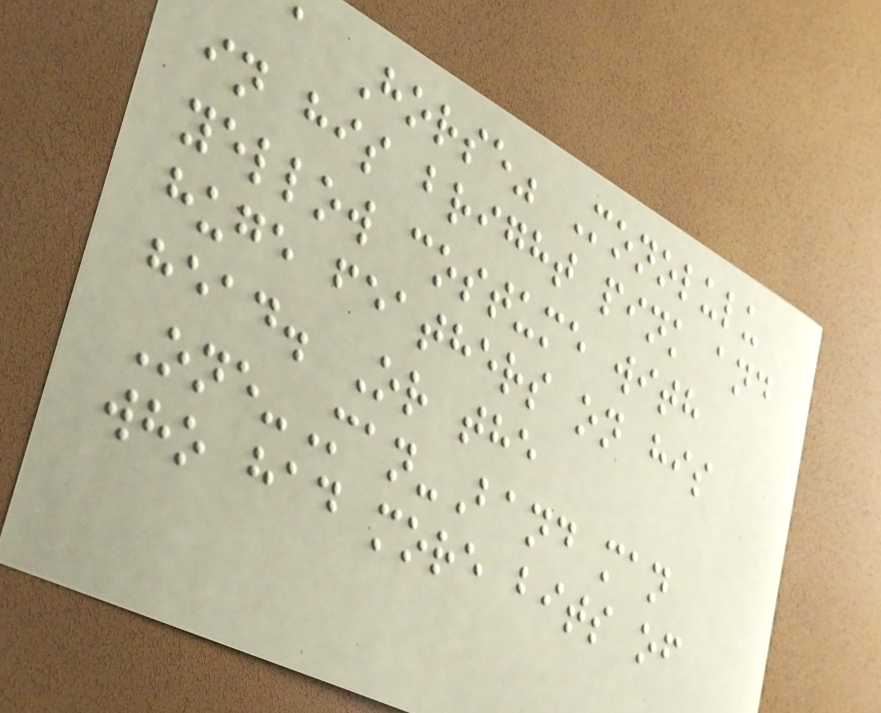a Horse" Monolulu
in his bright pink and
yellow costume with
huge feathers on his
head. Or the
One-Man-Band man
who had more bits of
